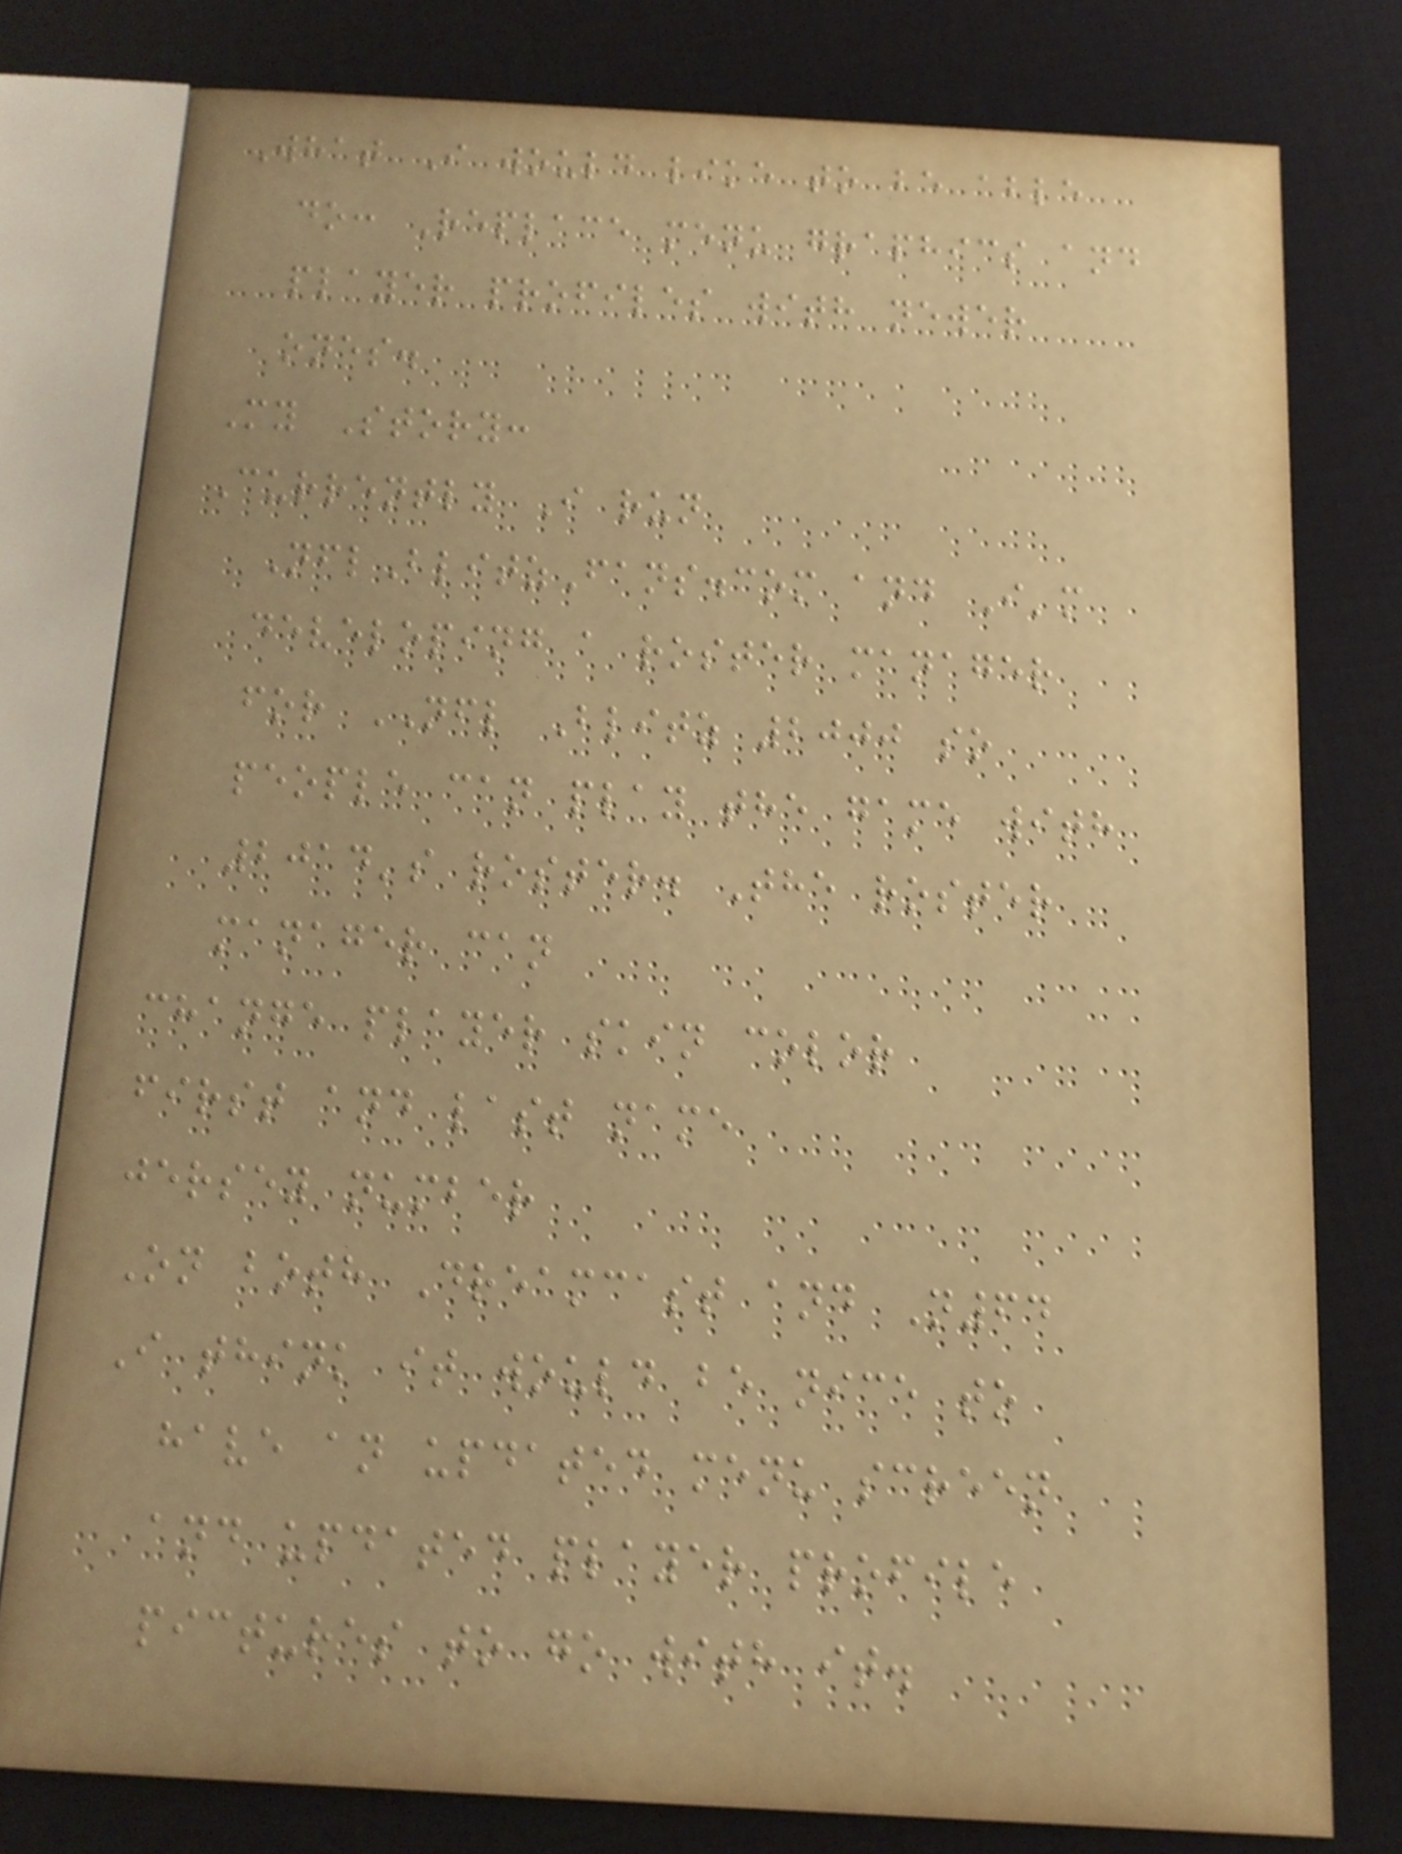What I would like to be able
do: Replace menu graphics and
player profiles with newer
ones.
My Story:
Currently I run
NflBlitzFans.com and I'm
developing a roster manager
for NFL Blitz 2000 so
people can play the game with
2014's roster. The roster
manager can
change player skin color
first and last name
jersey number
On both Dreamcast and N64
I think it would be nice to
have an updated menu screen
and updated player profile
pictures to go with it.
